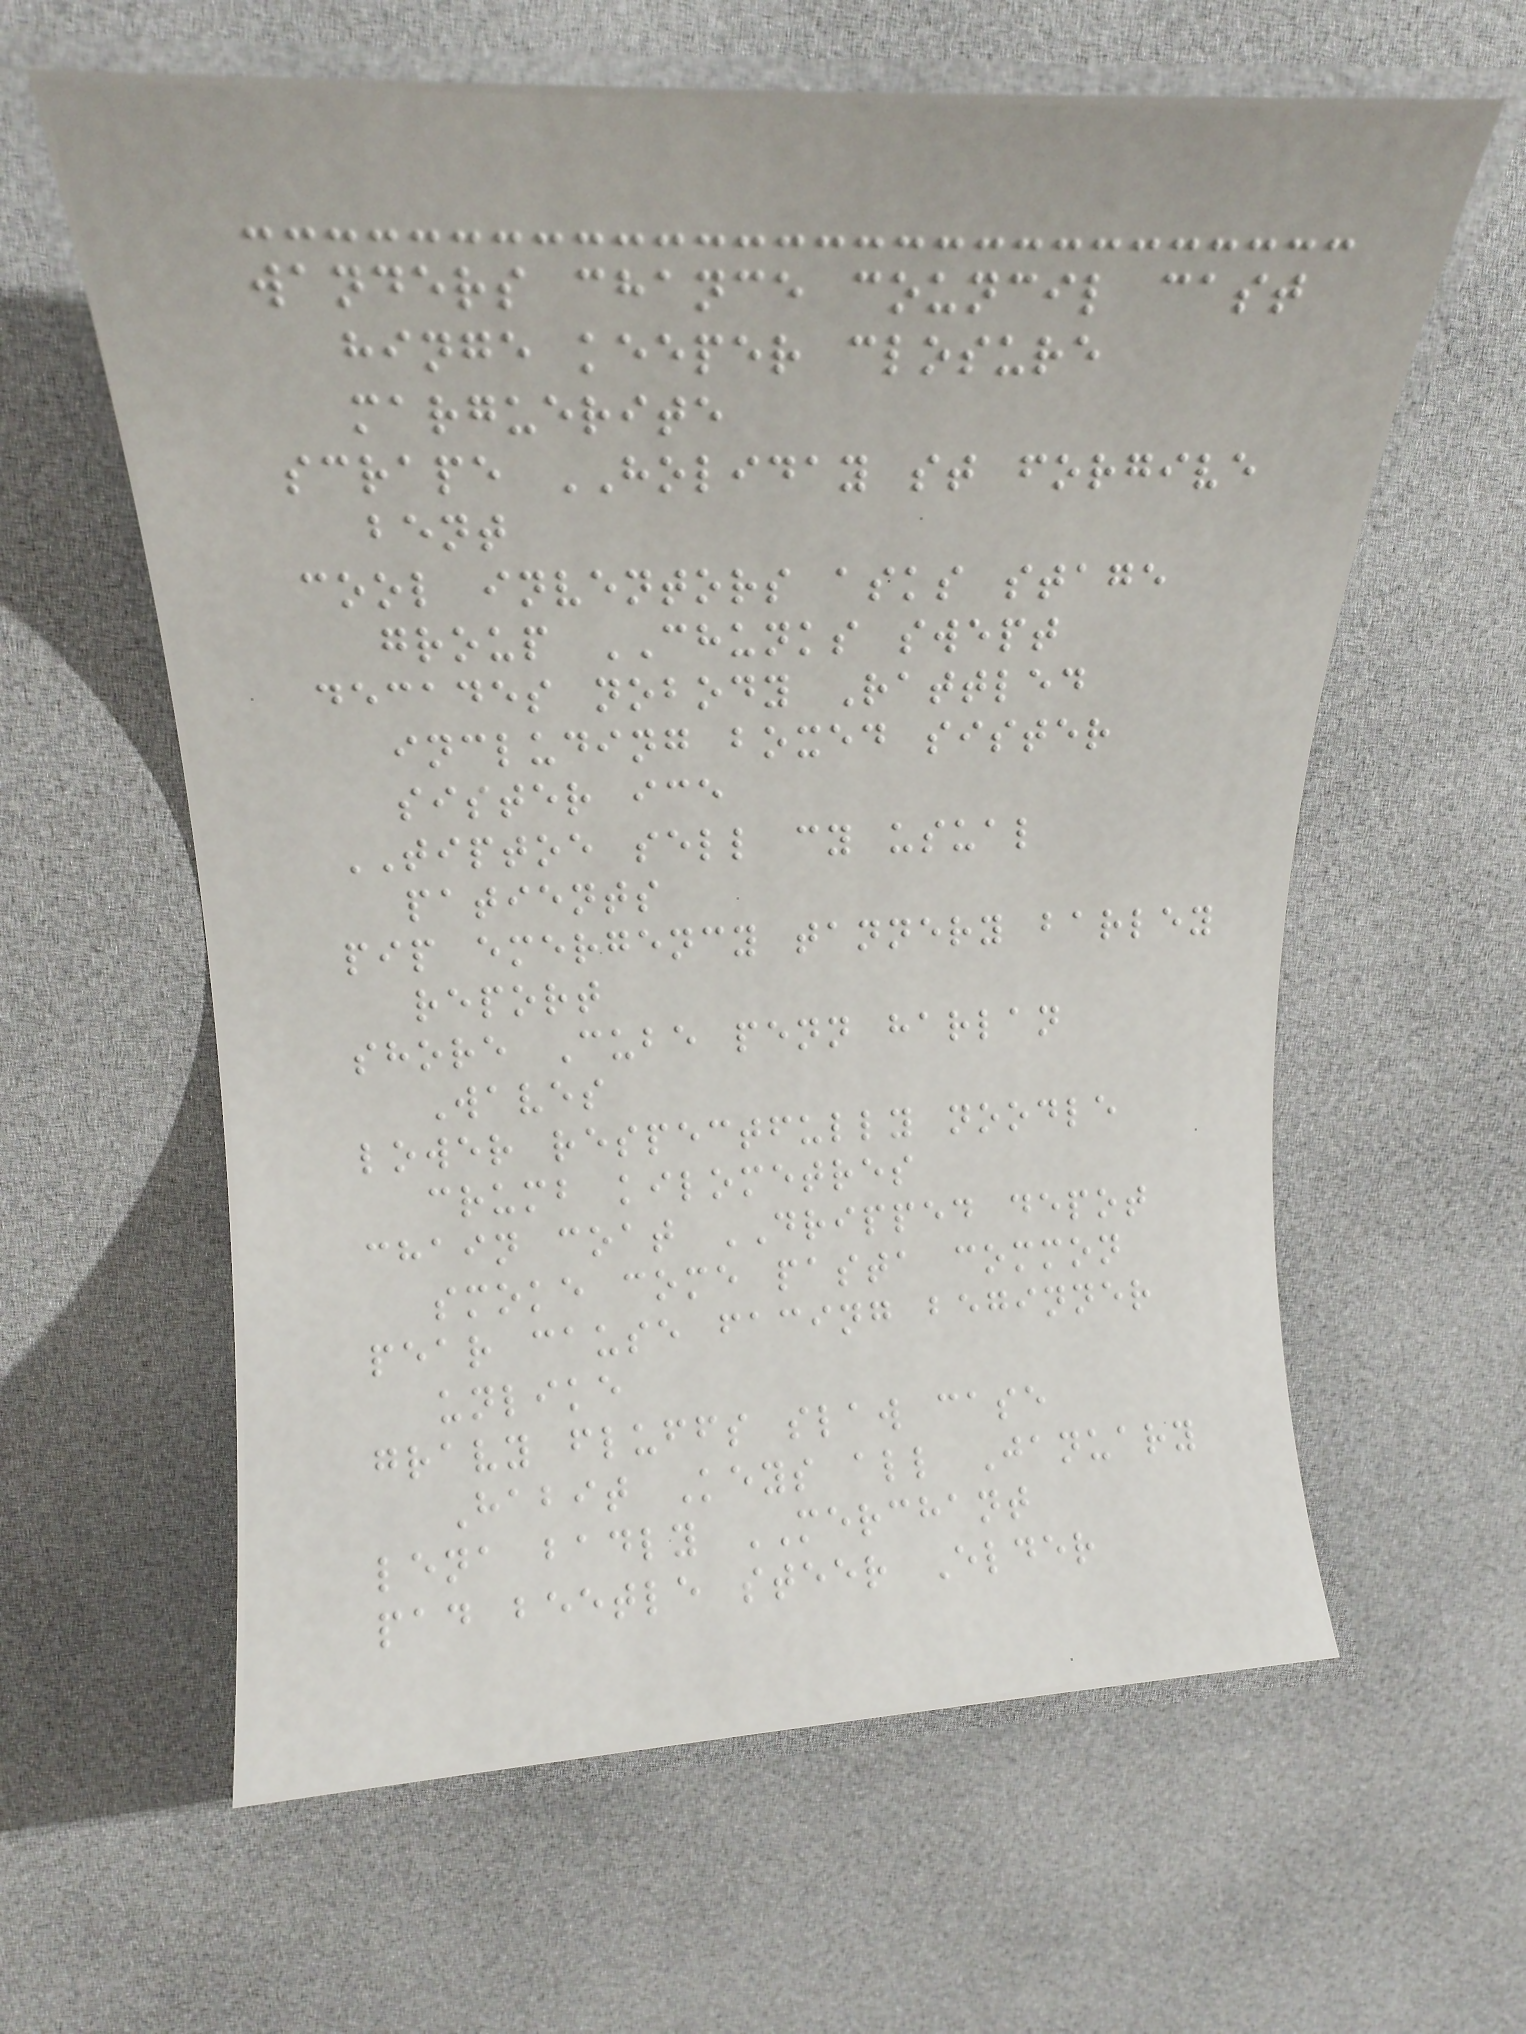wanders chance council cast
hinge keeper closure
marguerite
scrape HOLIDAY st forgive
bent
cool inventors asks stage
group CHUNKS swept
decades nobody Rattled
including boxed sister
sister ice
TIPTOE sell cy usual
patients
pip emergency tannery barley
report
shore Cube penn harlan
Waves
lower respectfully noodle
crumb kilometres
chain coat DRIPPED depot
smoke come pasta common
pear cause facing beginner
unlike
gravy fluffs slaw case
Habit Keys all January
lena badly MERCHANT
pad beetle steer Elder
